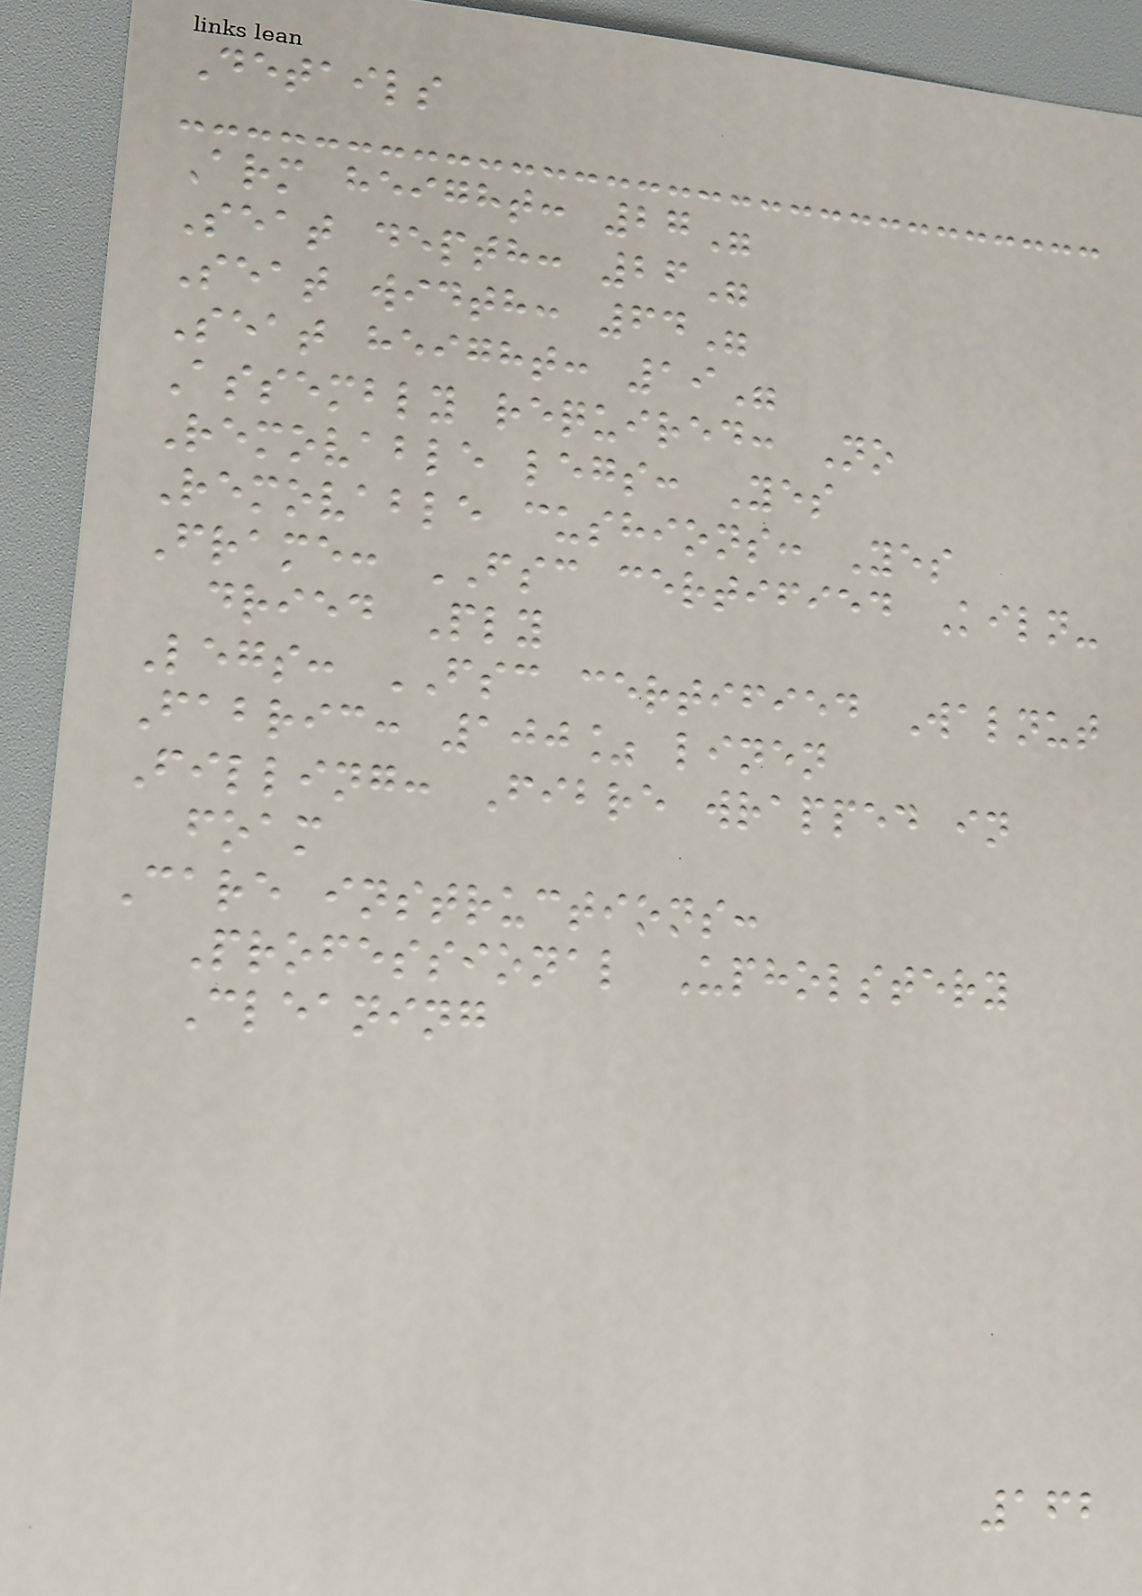Details
Arm height: 27"
Seat depth: 26"
Seat width: 64"
Seat height: 19"
Assembly required: No
Removable legs: Yes
Removable cushions: Yes
Frame: FSC certified Kiln-
dried Ply
Legs: FSC certified Walnut
Fabric: 100% linen
Filling: Fibre wrapped in
foam
Care instructions:
Professional Upholstery
Cleaning
162
